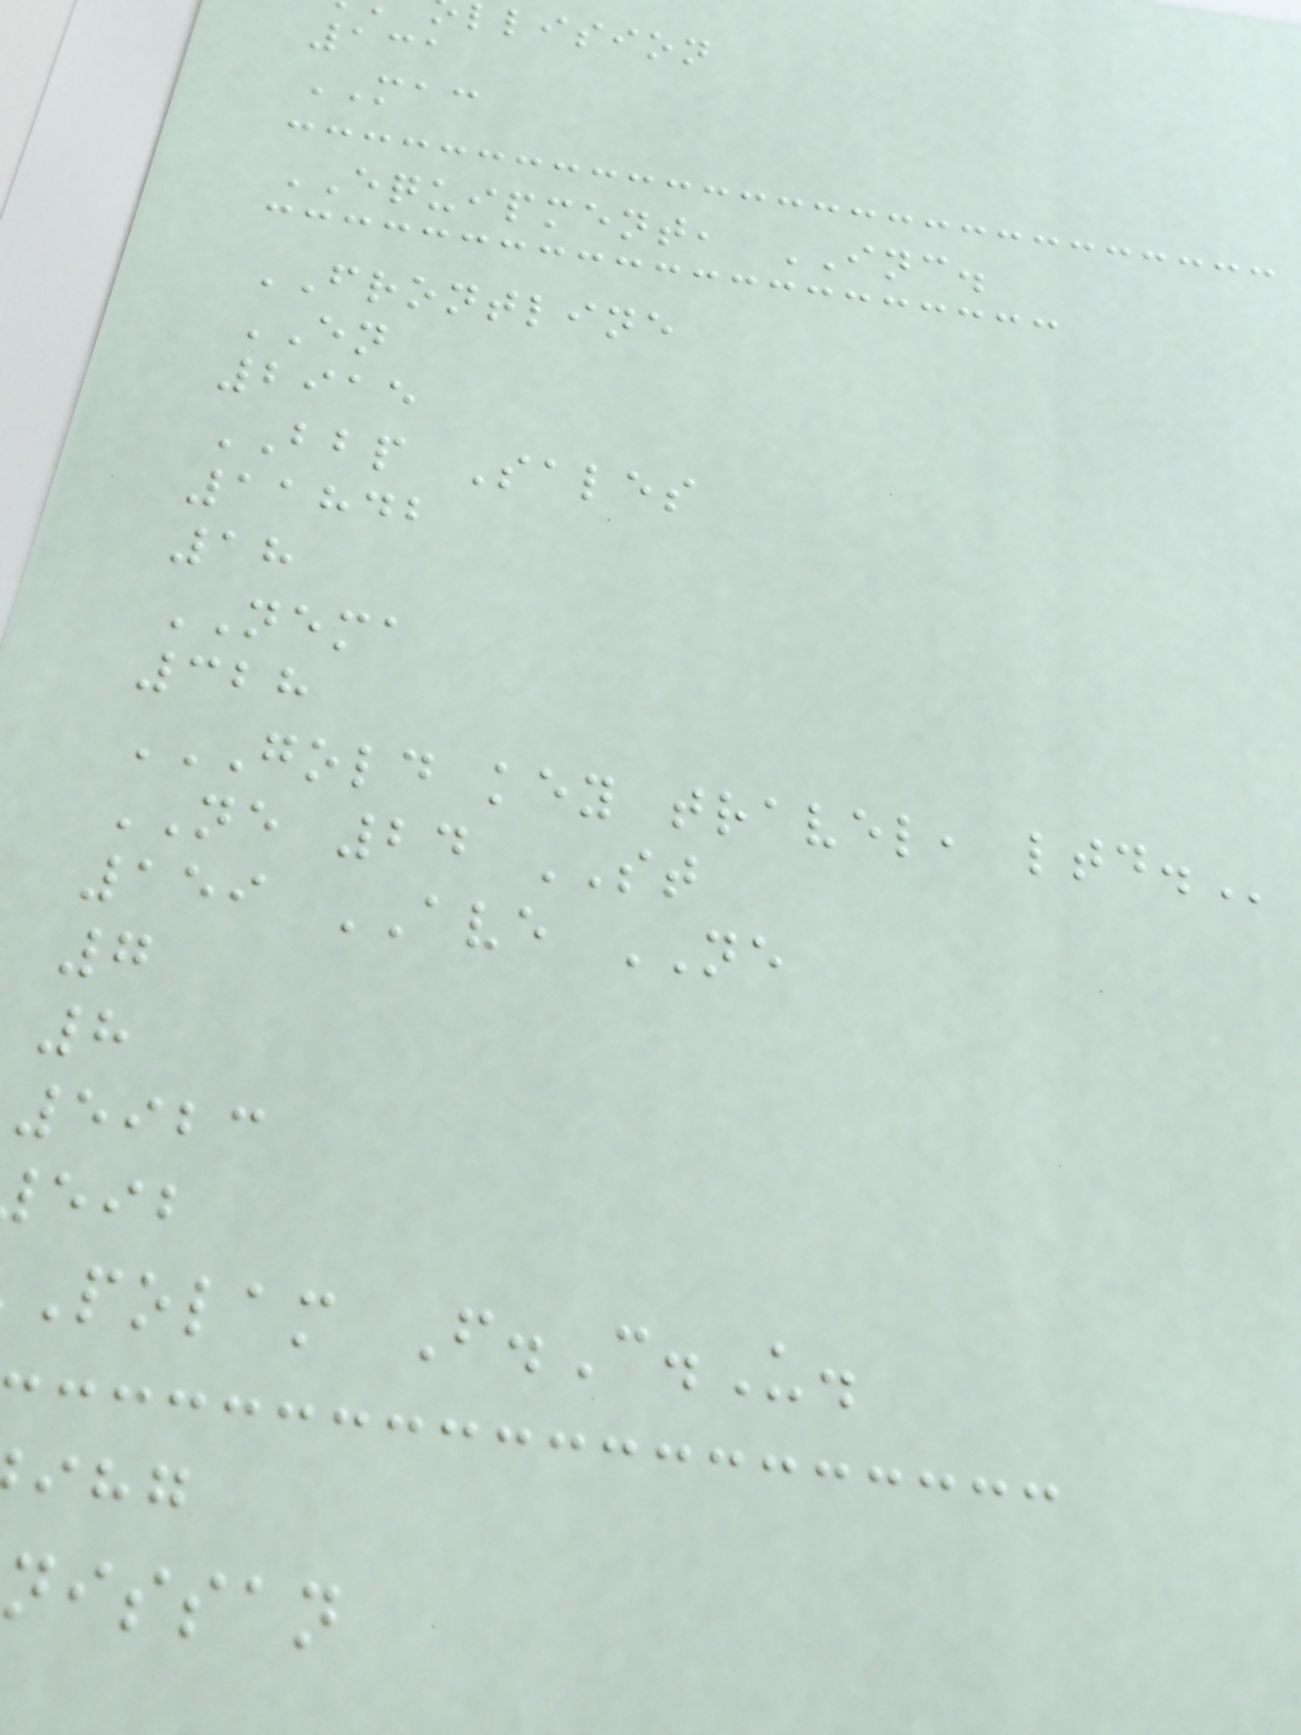llision
131
MAC
EQUIPMENT, INC.
FRONTLINE
EN
2915
BBP Sales
11842
18
NEMA
328
GOLD KEY TRAVEL, LTD.
NE 24 ST
159 AVE NE
7
8
5923
polam F.C.U.
nissan
